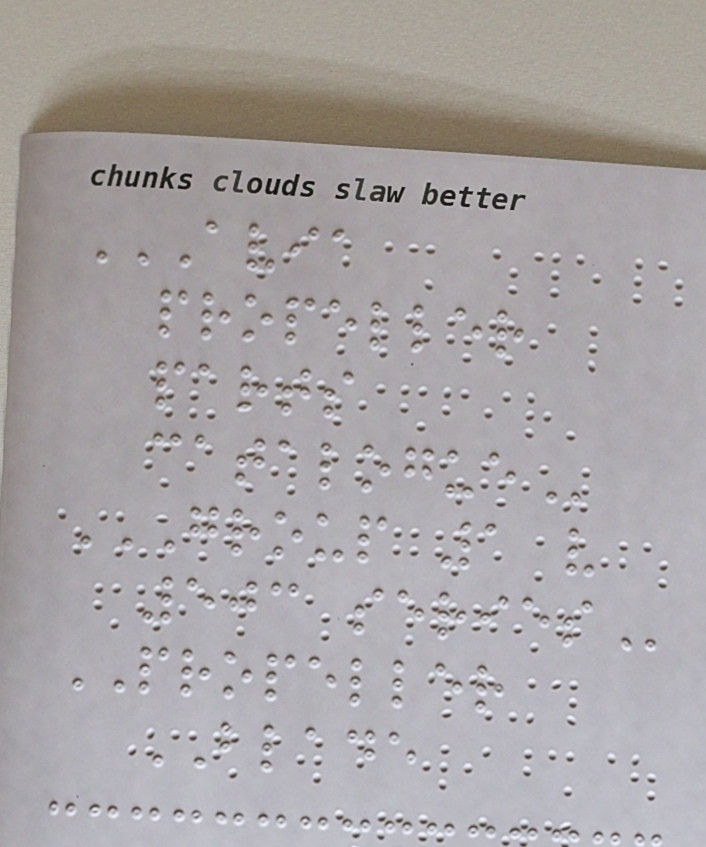AVIA
PROPELLER
PARTS
CATALOGUE
GROUP 1 V
503 SERIES
PROPELLER
BLADE
